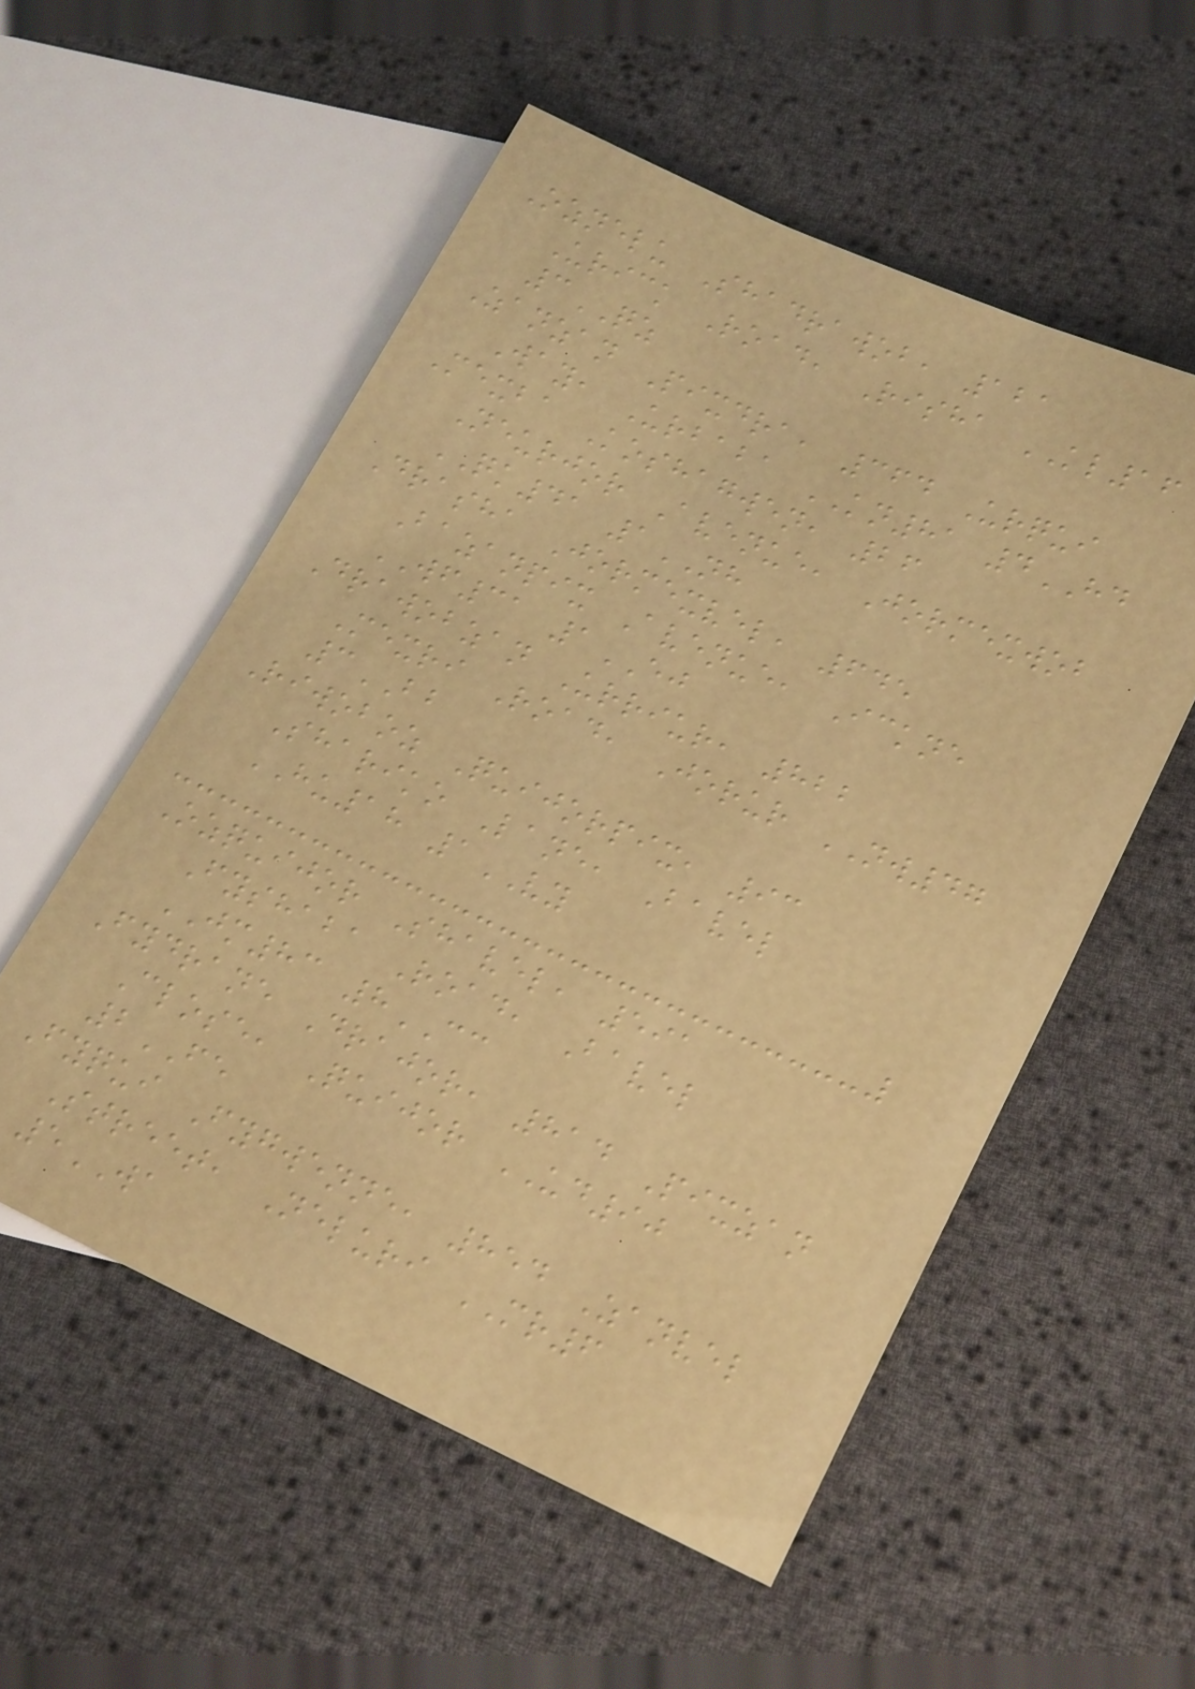Oznelu Shadrawob, 121
Urick Road, Risha KL16
3QZ
Zanzan Pixdra, 364 Urqui
Way, Urbaba KN81 4HD
Mexba Koshagwen, 26
Neurjor Avenue, Jormexwob
QK41 1NH
Drasha Jormexvel, 645
Bazanpix Avenue, Ickne
WF31 1EJ
Drawobzan Urriur, 822
Mexri Road, Jorur NW47
3BB
Riwoboz Quijorpix, 93
Shariko Lane, Bavel
HU18 1VY
Ozquijor Shavel, 591
Fyshaba Road, Bavel
JM83 8CC
Fydrane Drajor, 814 Pixzan
Close, Quijor UD90
2FE
Fyqui Fygwenne, 854 Zanvel
Street, Neluri MR6
5WA
